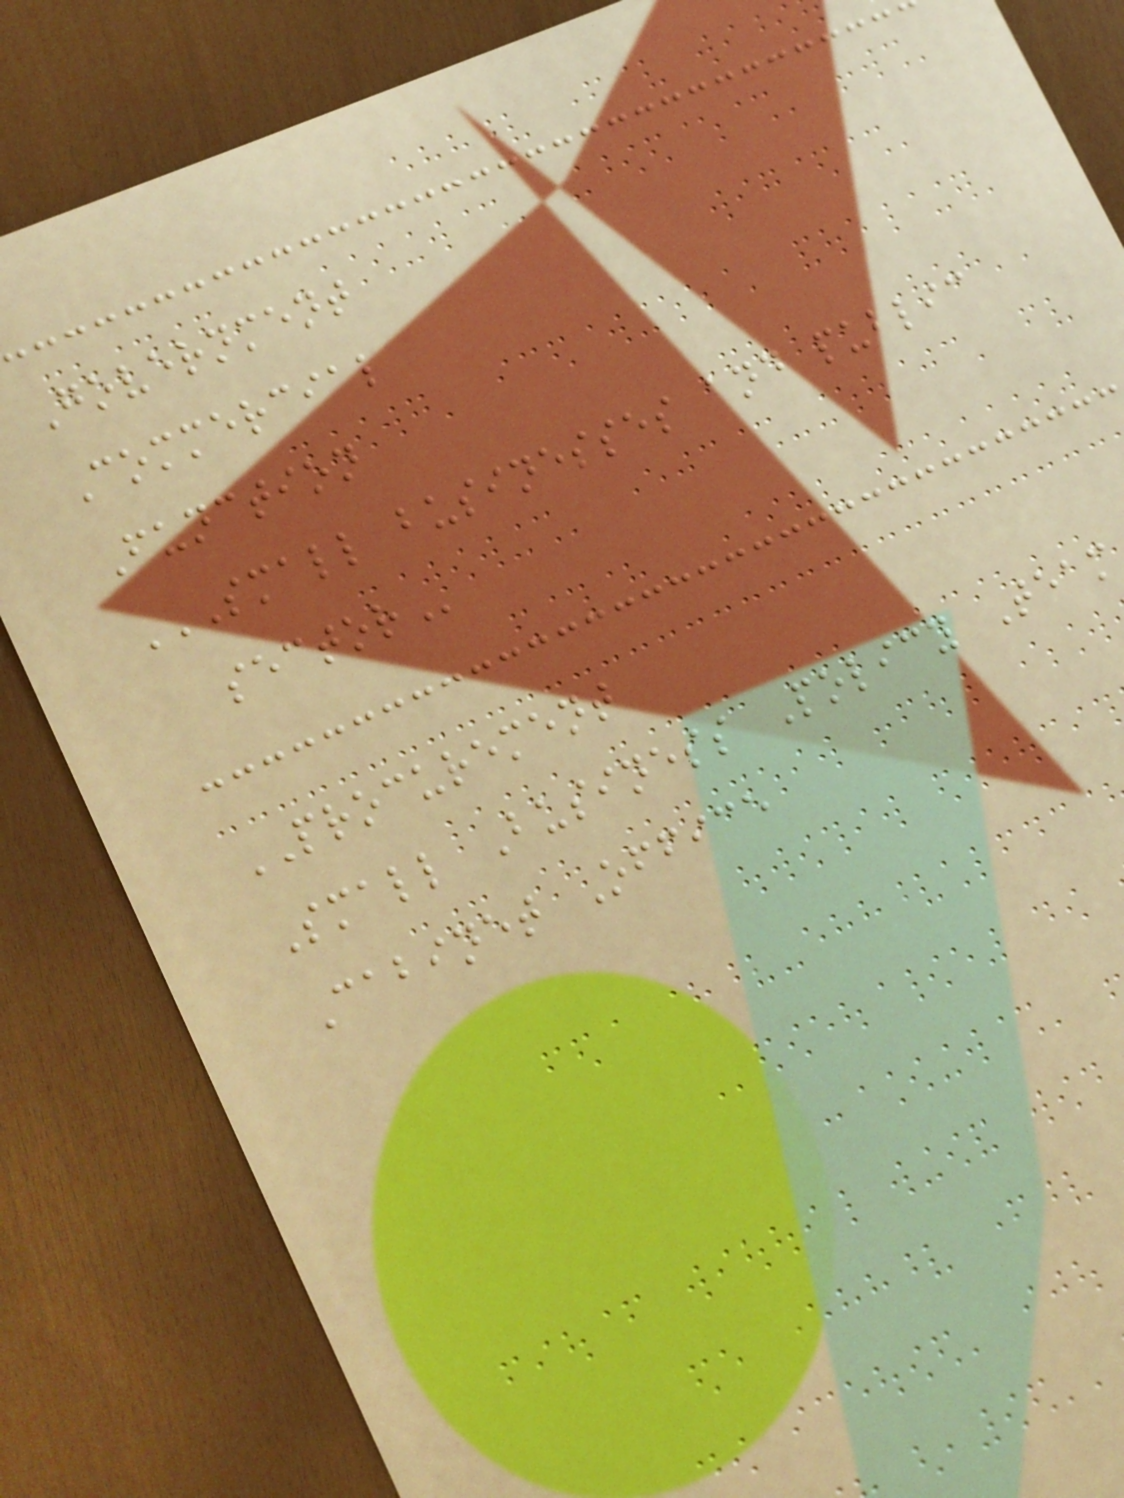Government
Commercial
Function
SMALL BUSINESSES AND PUBLIC
PROCUREMENT
Small Business Policy Team
Cabinet Office
